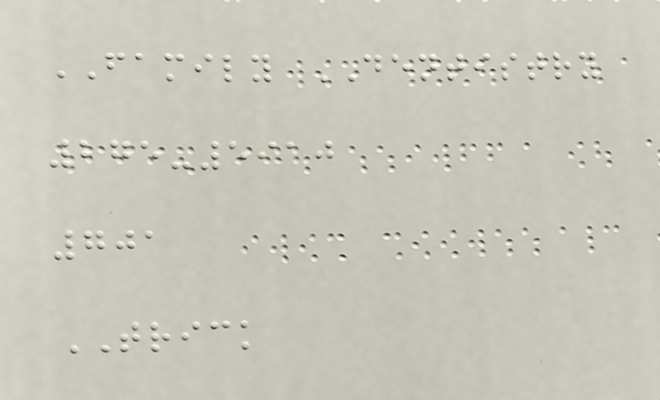FAMILY DENTISTRY
275-5910
701
TRICK
